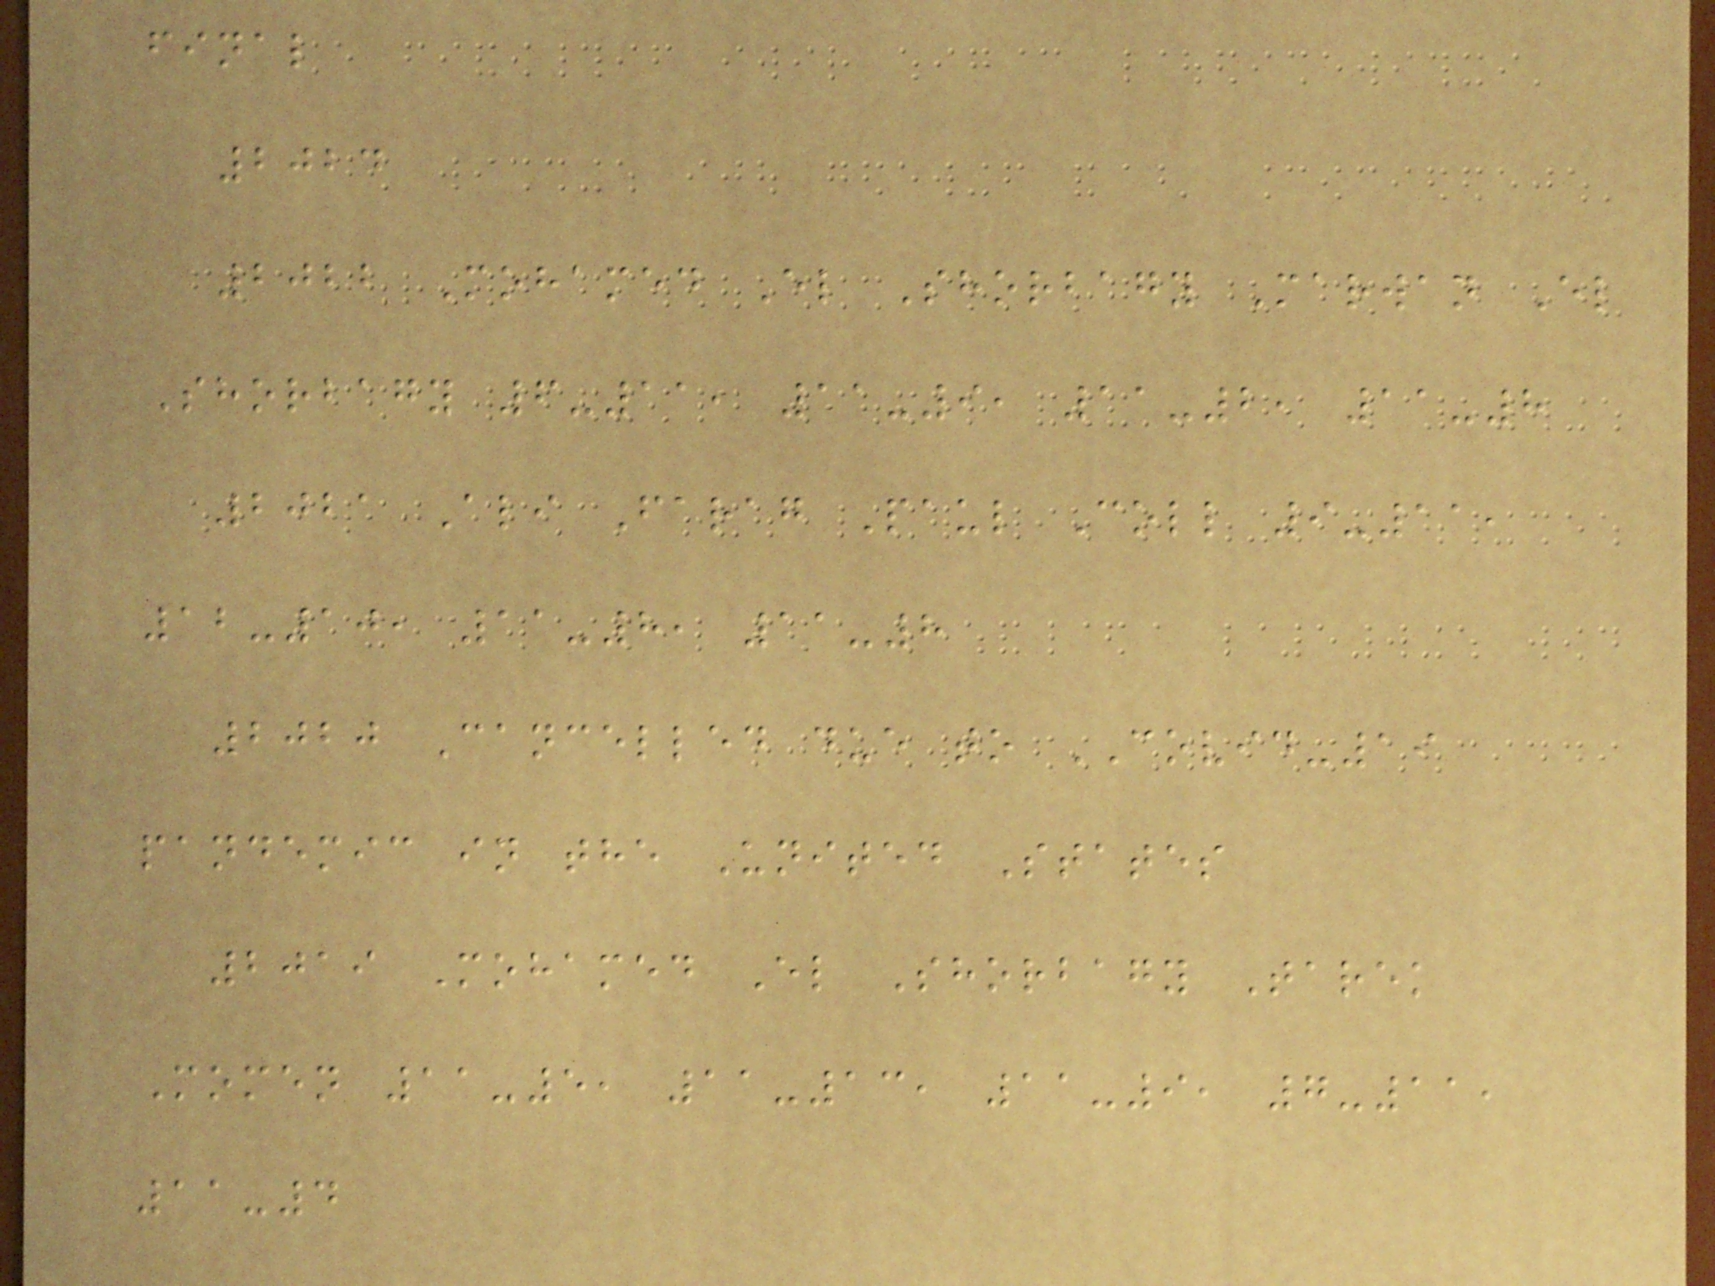final
2024
2022 Mohamed El Shorbagy Marwan El
Shorbagy 6-11, 11-9, 11-2, 11-8
2021 Ali Farag Paul Coll 9-11,
12-10, 11-8, 11-8
2020 Cancelled due to COVID-19
pandemic in the United States
2019 Mohamed El Shorbagy Tarek
Momen 11-5, 11-13, 11-9, 7-11,
11-4
